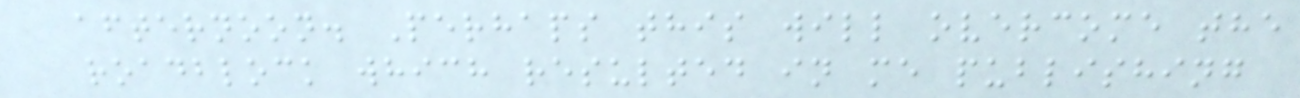afternoon. Perhaps this will overcome the
roadblock which resulted in me publishing
